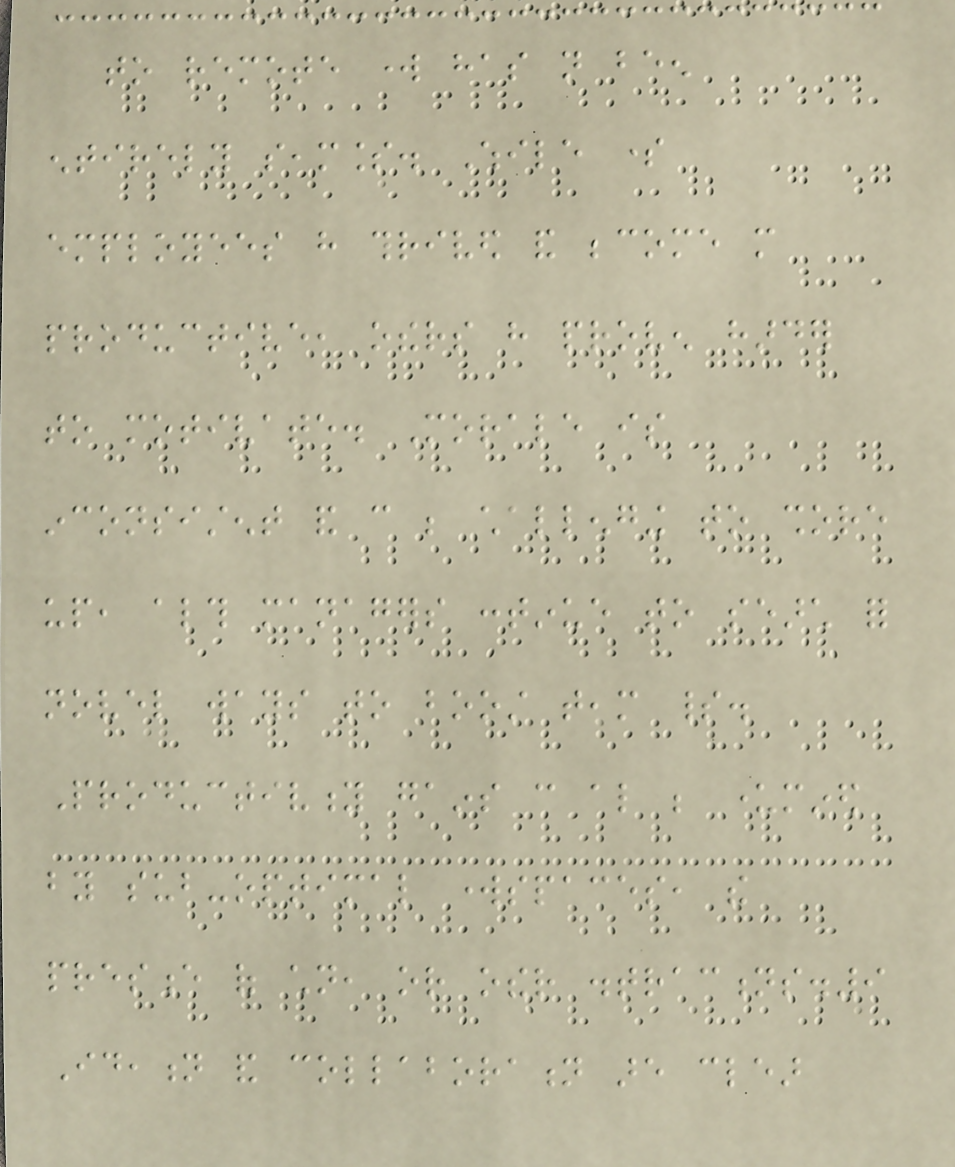to remote work has not been
entirely seamless. While some
employees have thrived and become more
productive, others have proven harder
to motivate. Morale is
inconsistent and can be challenging to shore
up, although managers continue to search for
novel ways to boost team spirit.
Productivity gains can also be undermined
by sub-optimal workspaces, the
presence of children, or other distractions.9
Ideation and collaboration are clear
